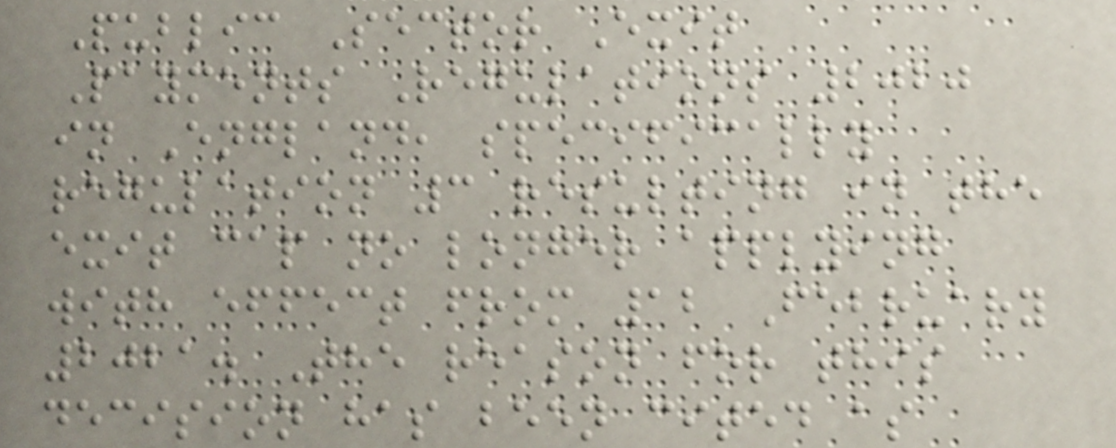Public Sector Exit
Payments Regulations 2020
in England, specifically
regulation 3 resulting in the
exit cap no longer applying
with effect from 12 February
2021. The reason for this
decision has been cited as
